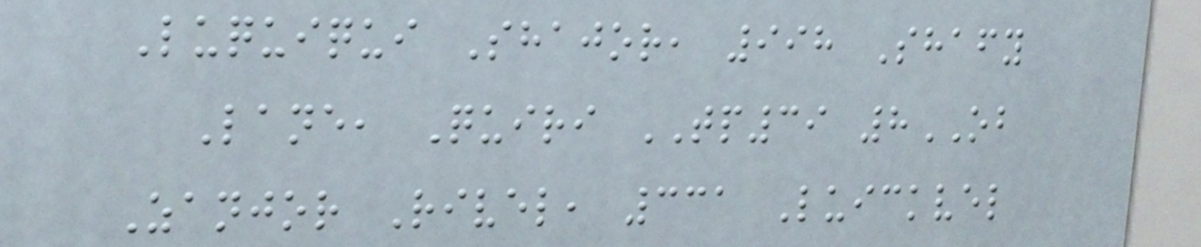Luquiqui Shajor, 998 Shafy
Lane, Quiri TP39 8OB
Zanjor Rivel, 331 Luickvel
